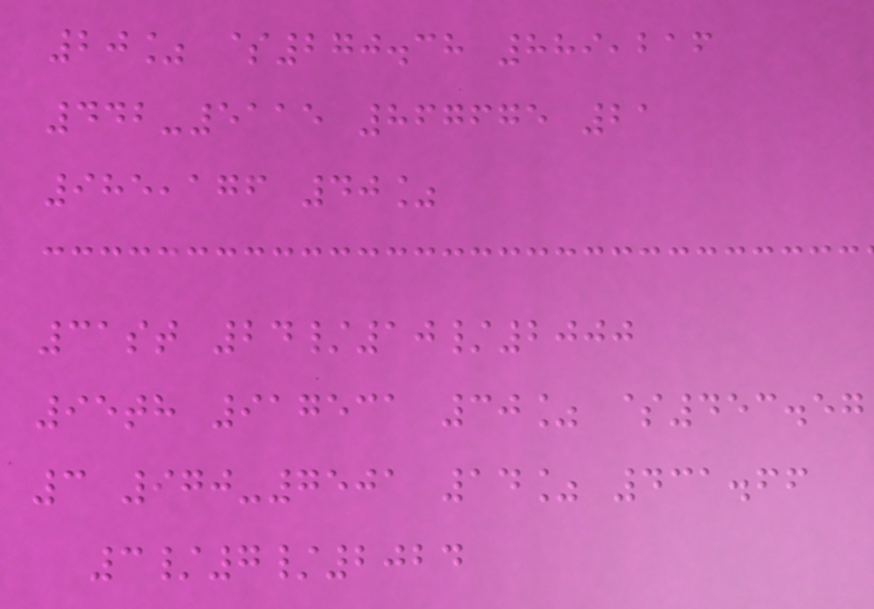20% $270.38 889,216
442-5115 867675 21
985,176 40%
31st 24/10/2000
95th 917531 30% $453.57
3 970-7501 14% 431.66
3/7/2024
